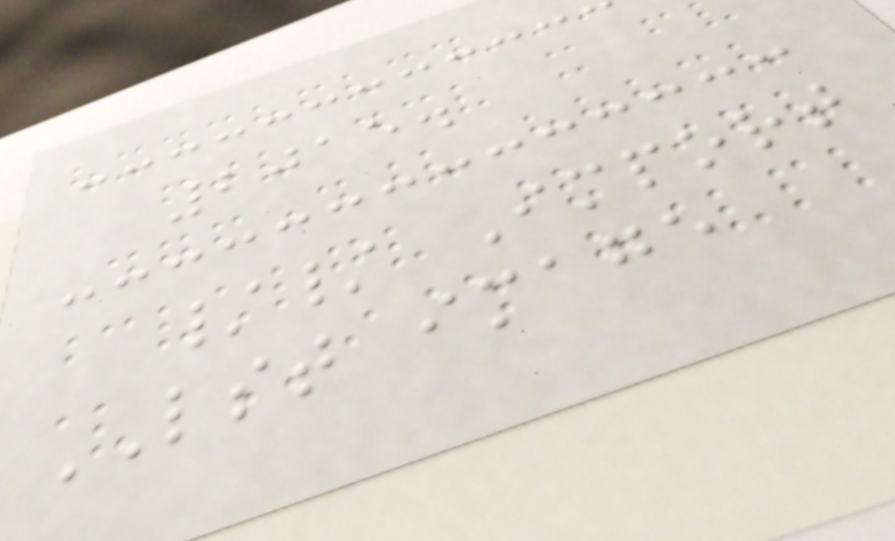2015.
// Import
LST image
